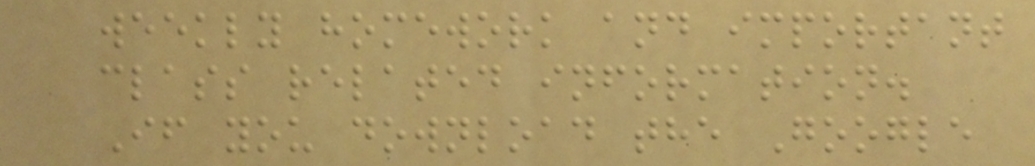weekly homework and important
class related information.
If you download the Google
